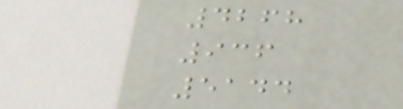4268
936
5144
